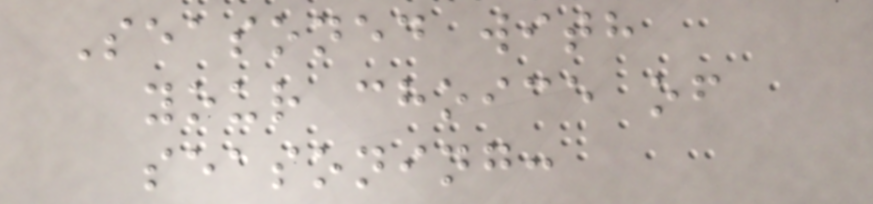Seasoned with
your choice of
seasoning:
